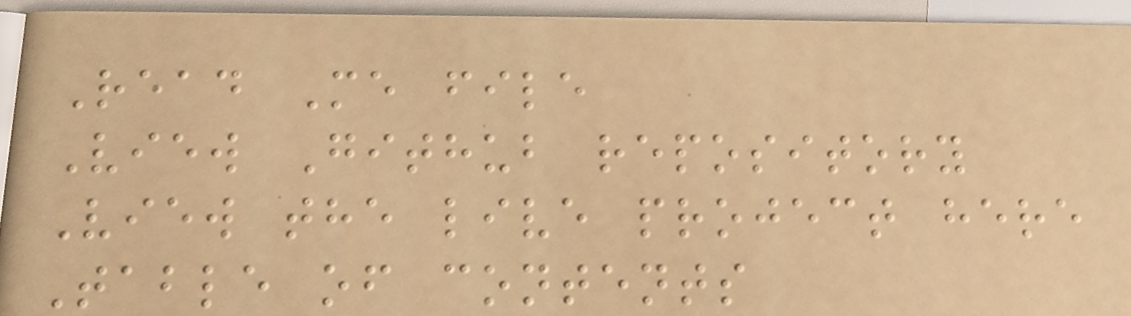Read Me file
View Github repository
View the live project here
Table of contents
